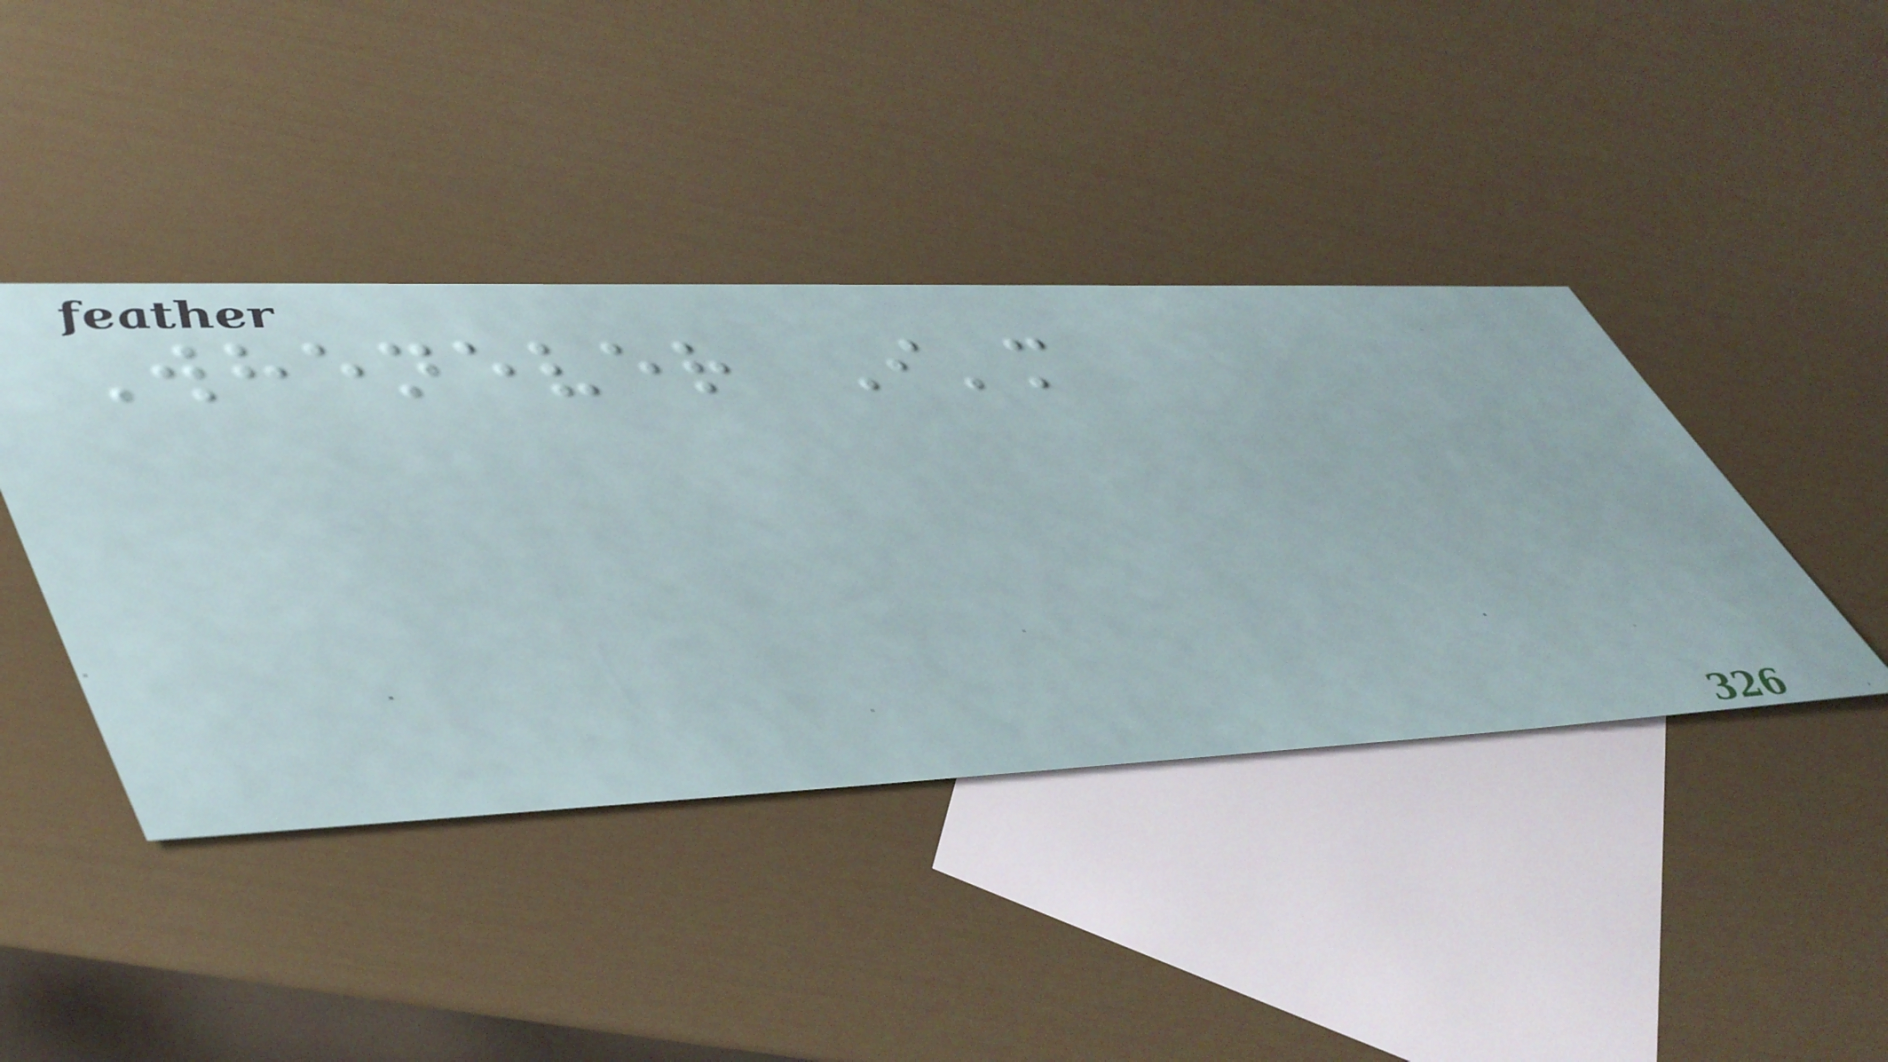Whenever I'm
